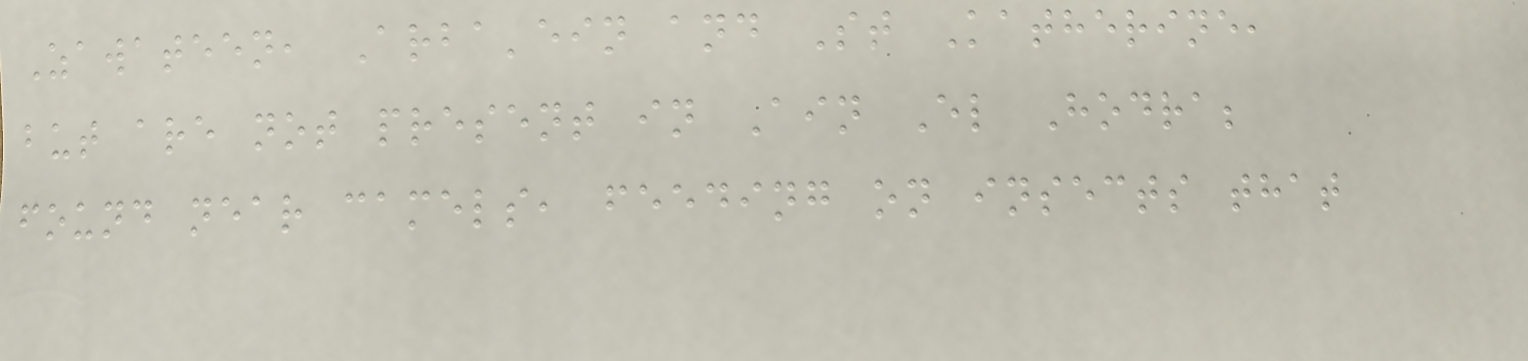Zawateen, Arba'ein and St Katherine,
but are not present in Ain El Hodra;
found near camels, feeding on insects that
